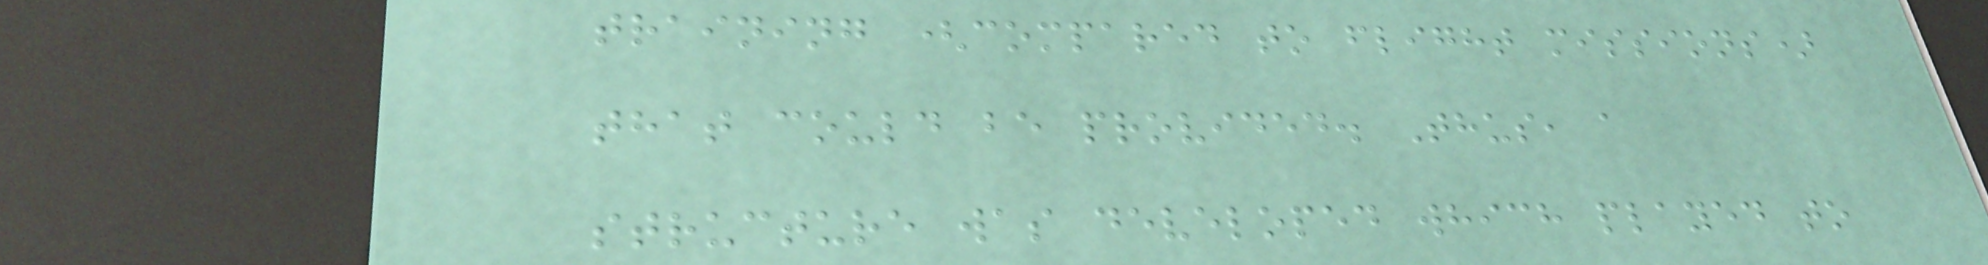training (compared to flight missions)
that could be provided. Thus, a
structure was developed which played to
